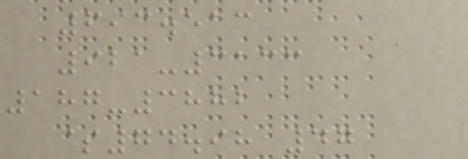693.513
921-3133
187-3882
$74.98 47
